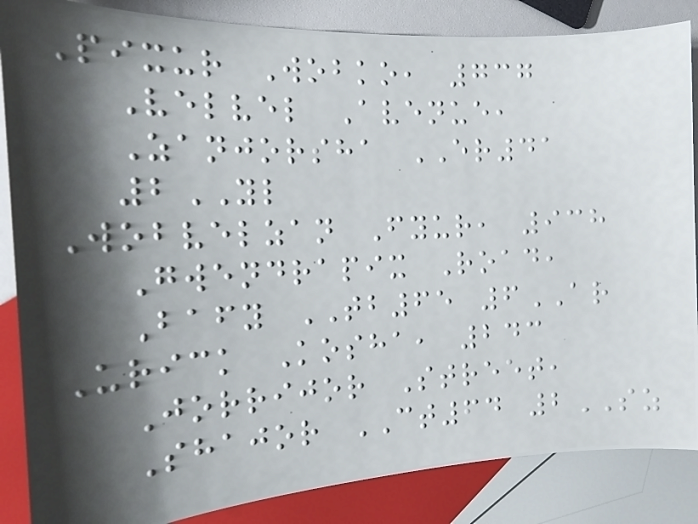Pixur Wobko, 737
Velvel Avenue,
Zanjorsha ER41
2YL
Wobvelzan Fyur, 938
Gwendrapix Road,
Bafy TB65 6AR
Urick Kosha, 243
Jorrijor Street,
Shajor CT64 2SZ
